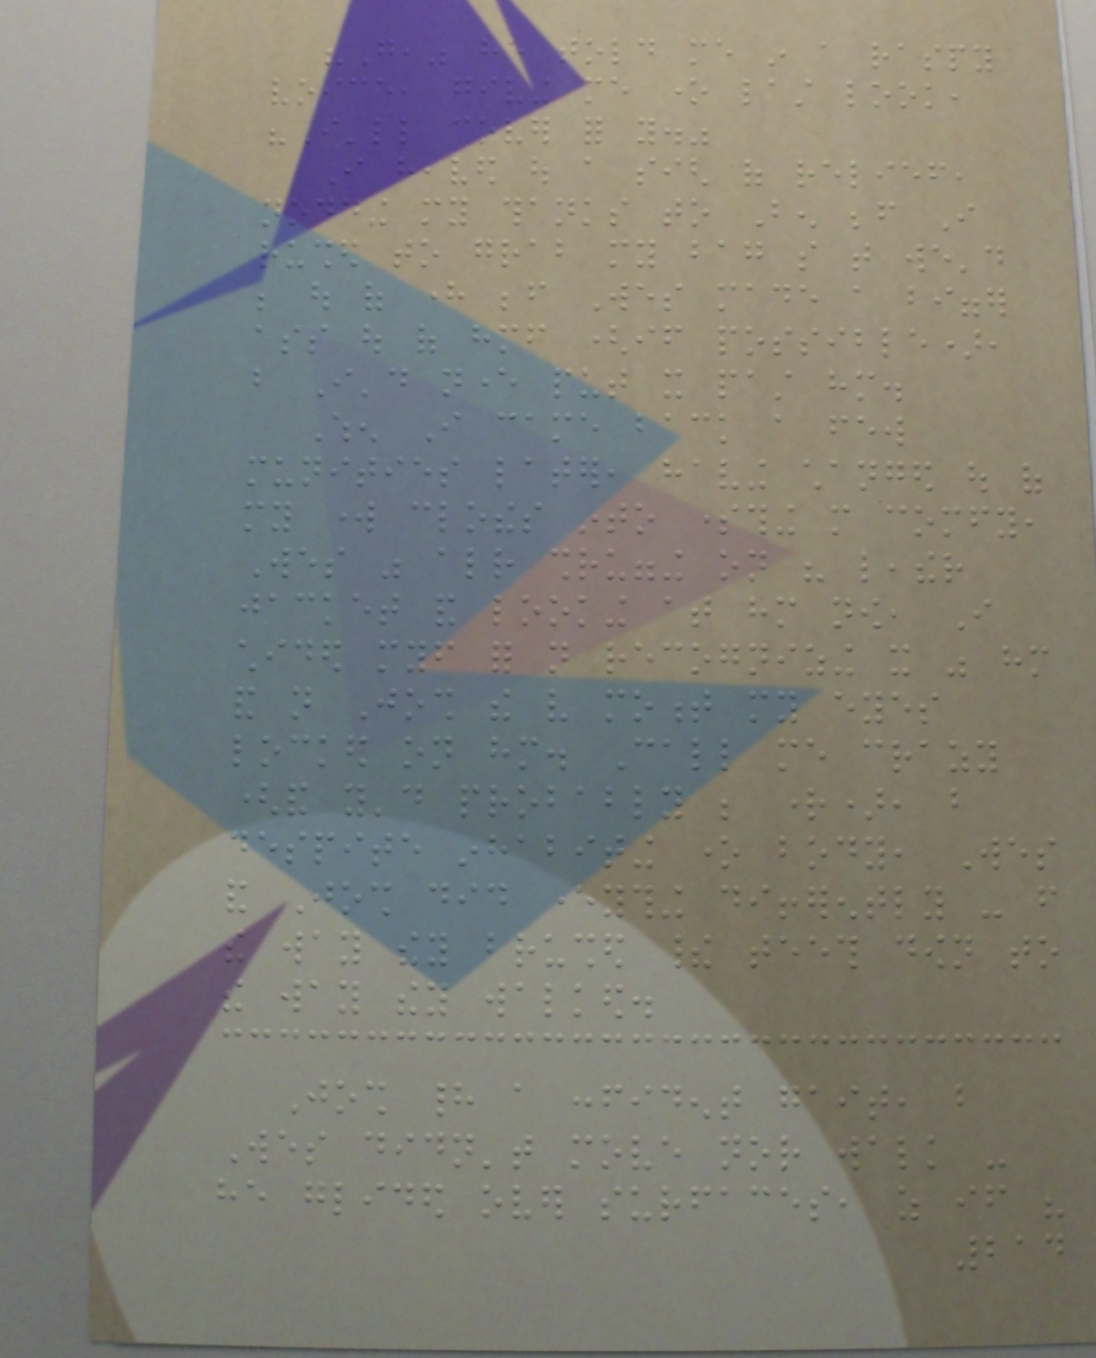"Go," he told me in a raspy
voice, giving me one last look,
"I'll cover for you."
I heaved out a sigh of relief,
nodding my thanks to Ben before I
rushed to grab my bag so that we'd
be out of here before Wes made a bigger
ass out of himself (if possible),
but I'd never put it past him.
When I came back a few
munities later, having changed out of
my work clothes into something more comfy,
Wes was already shrugging on his leather
jacket and looking at him now, I
chided myself for not recognizing it was him
and not Josh the very moment my eyes
locked on him. Call me crazy
(and you'd probably be right), but
despite inhabiting one body, Wes
and Josh did everything differently - from
the way they brushed their teeth down to
the way they walked.
Josh had a confident gait, but
Wes didn't move nor walk -
he glided over surfaces, as if his
214
